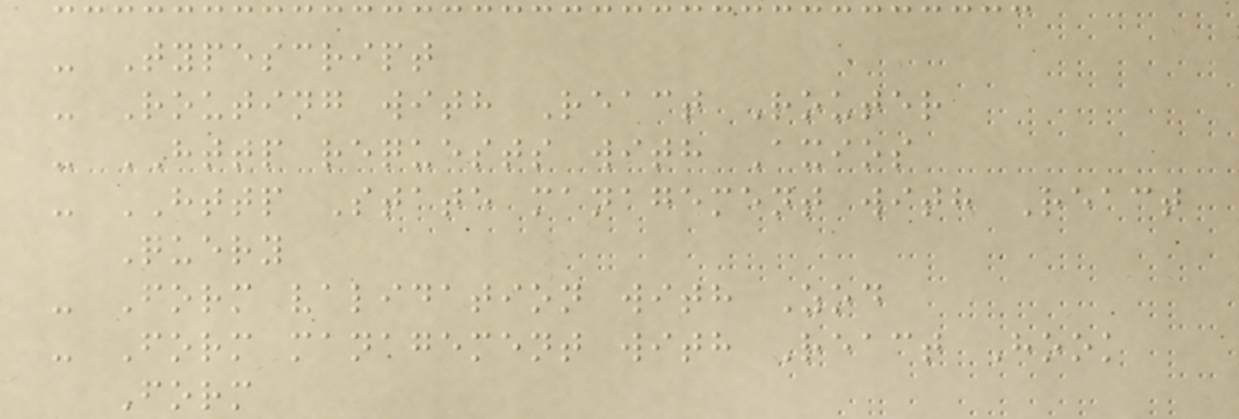- Typescript
- Routing with React Router
- HTTP requests with Axios
- HTTP State management with React
Query
- Form validation with Zod
- Form management with React Hook
Form
